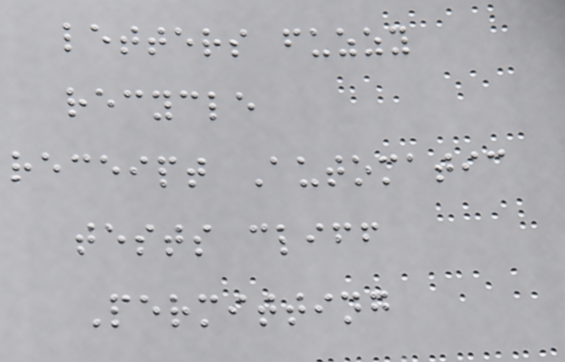letters fuzzy
recycle
receipt Automatic
tests cliff
Permitting
